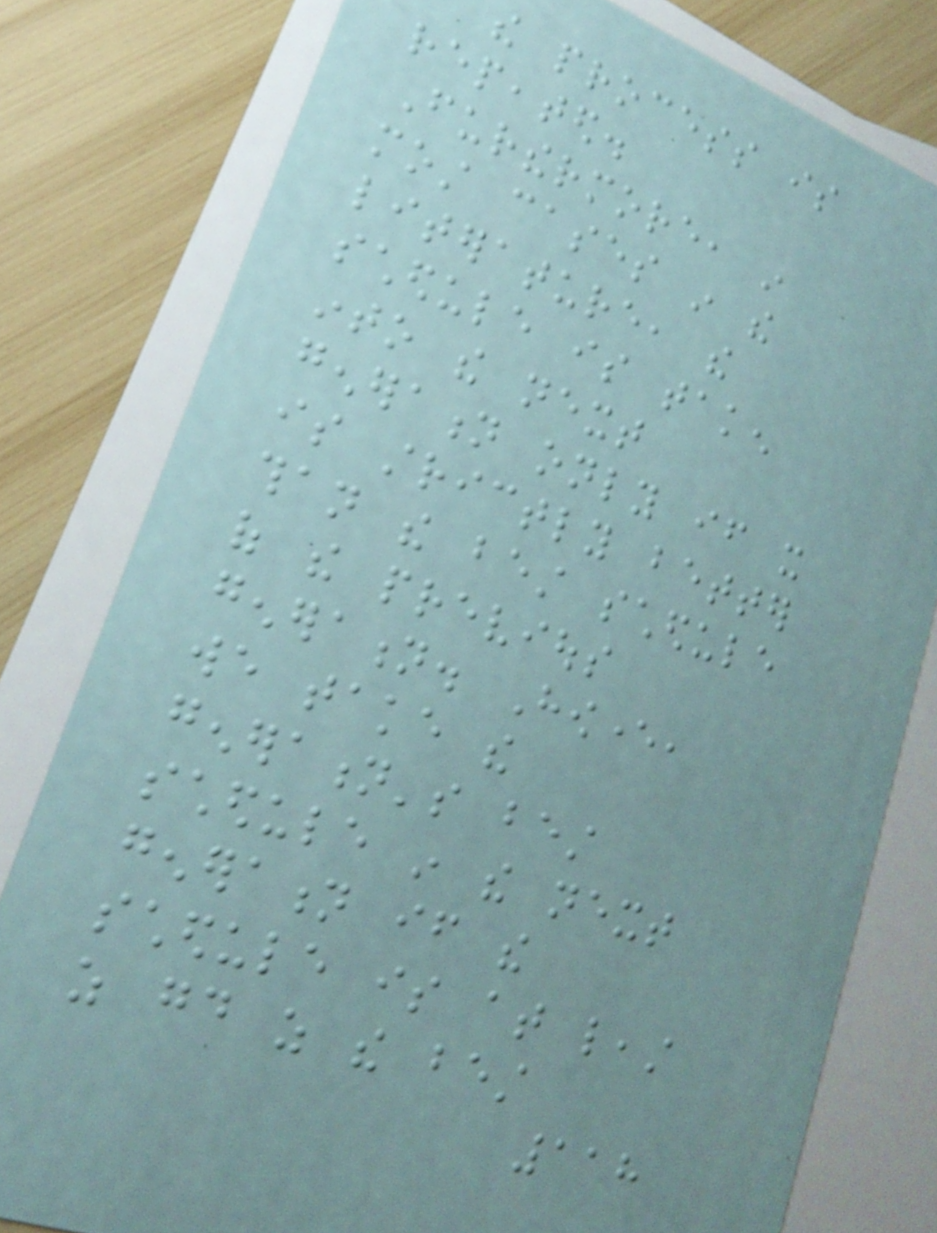the process is
repeated.
Furthermore, in
most cases in the
literature, the
schedule is taken
into the next
generation only if it
is strictly better
than the best schedule
of the previous
generation. However,
we take the
generation's best
schedule in the next
generation if the
schedule is at least
as good as the best
118
